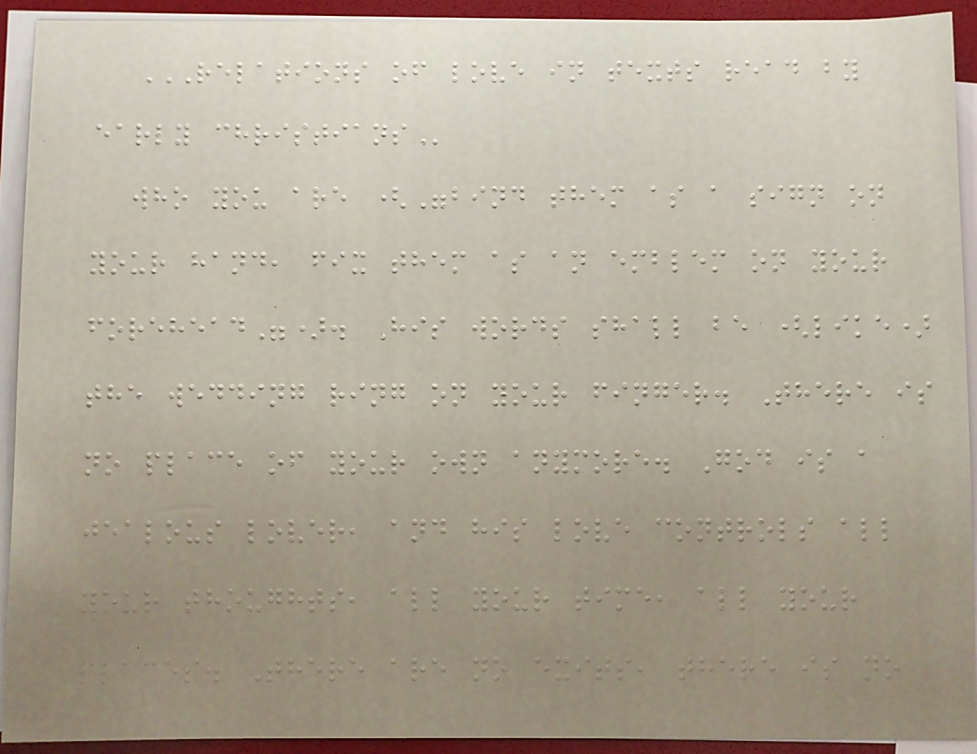RELATIONS OF LOVE IN TEXTS READ BY
EARLY CHRISTIANS
who you are ("bind them as a sign on
your hand, fix them as an emblem on your
forehead"). His words shall be (like)
the wedding ring on your finger. There is
no place of your own anymore. God is a
jealous lover, and his love controls all
your thoughts, all your time, all your
places. There are no exits, there is no
